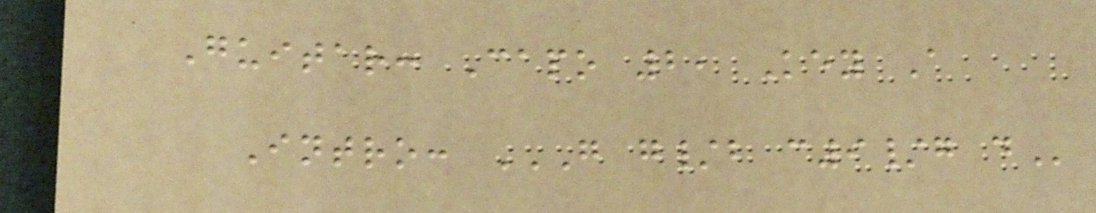Guitar: Capo 2, Key A
Intro: G G/B C9/G D
